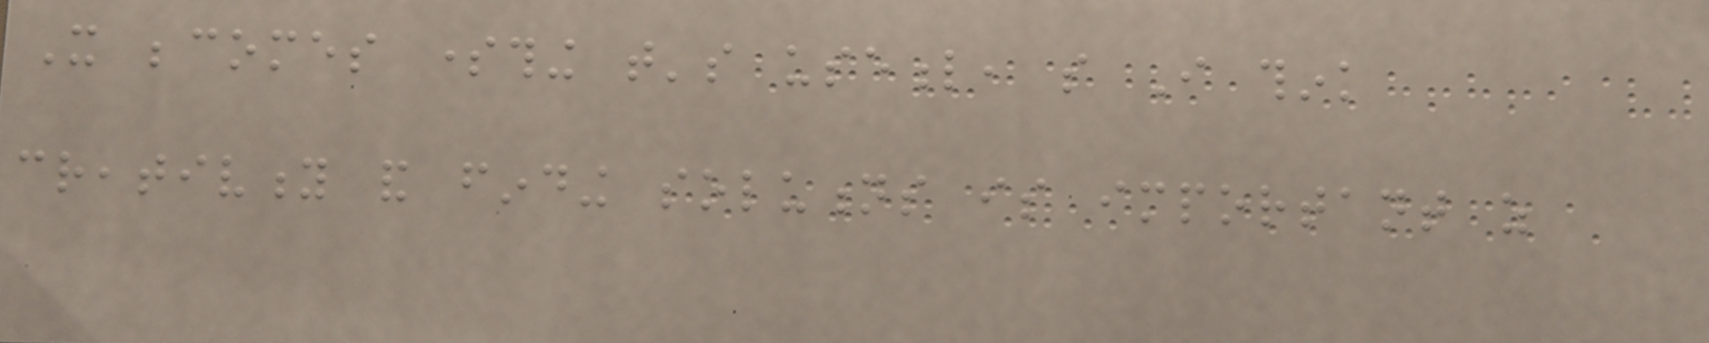It becomes something that's useful, so I think
creativity and finding solutions is important as
